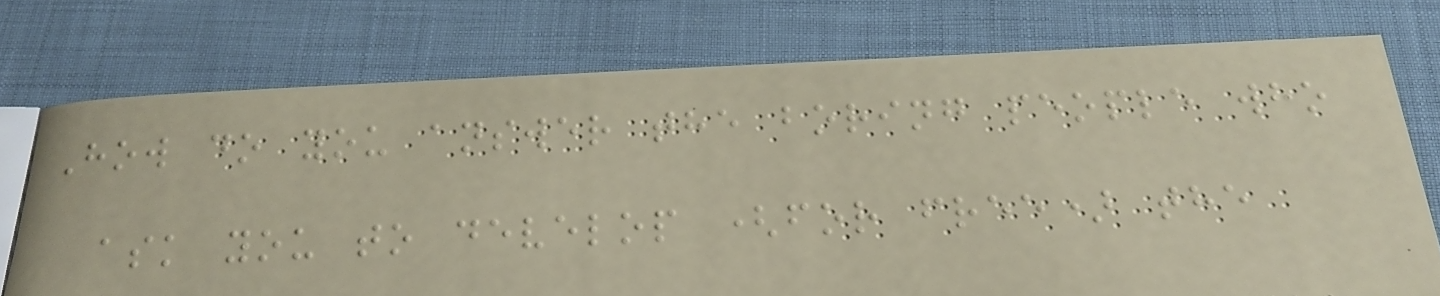How do you answer the boring people who
ask you to develop (for free) the
